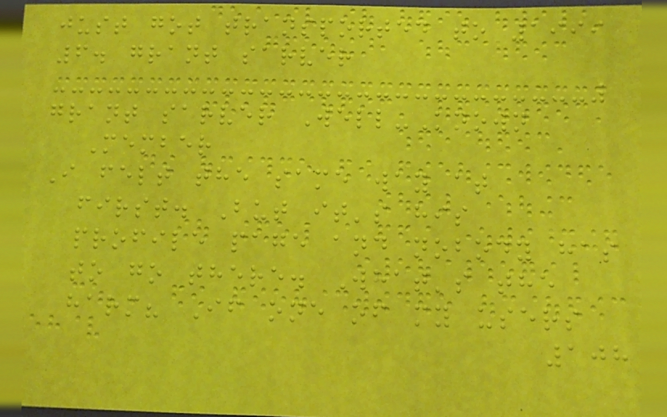just got transported to 1999
6. grant sarver
grant sarver Well-Known
Member
I felt the same way at
first. But it's his
profile page and nobody has
to go there. What's the
harm? If one of my users
108
